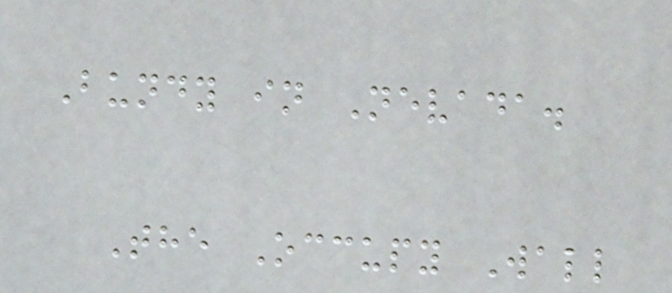Bundy in Nevada.
The Occupy Wall
